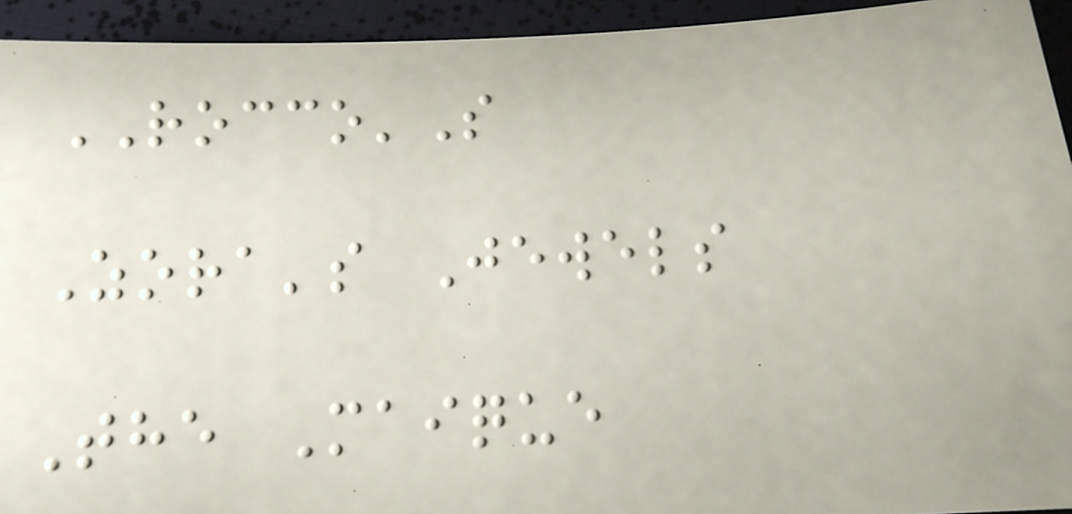ROCCO'S
Zora's Jewels
The Maique
